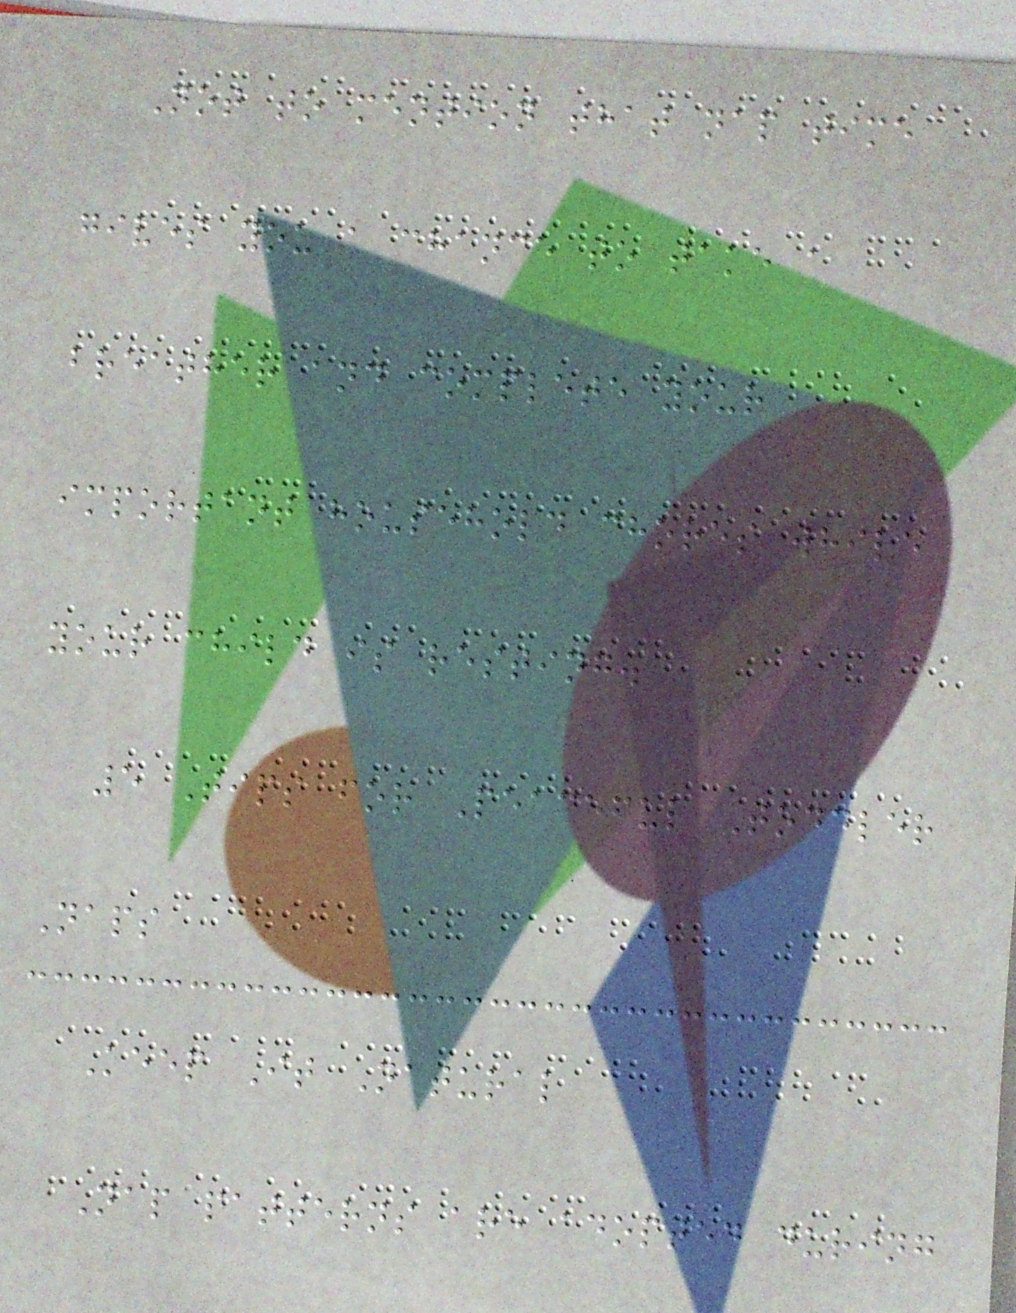Not to mention that nap time
gives you a chance to take a
breather and complete your
important household chores while
your child is resting.
5 Tips for Peaceful Toddler
Naps
Keep It Natural
Nap patterns are adopted during
